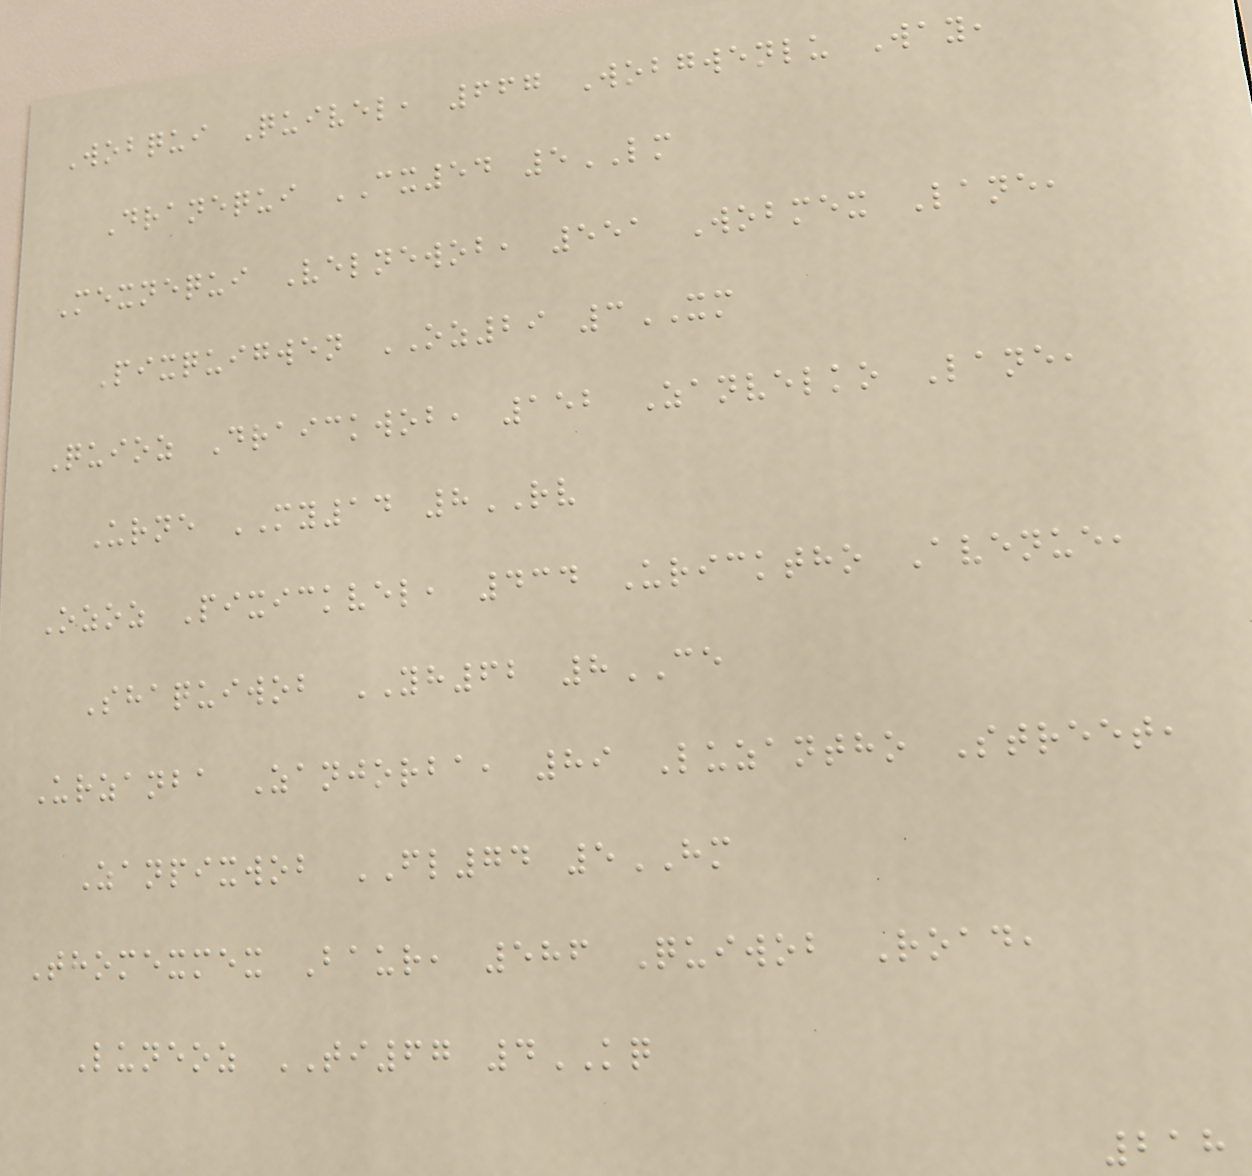Wobqui Quivel, 667 Wobgwenlu Way,
Dranequi CX54 5LM
Mexnequi Velnewob, 551 Wobmex Lane,
Pixquigwen OZ29 3XM
Quioz Draickwob, 152 Zanvelko Lane,
Urne MY14 8RV
Ozoz Pixickvel, 434 Uricktho Avenue,
Shaquiwob YH62 8CE
Urzanba Zanjorba, 89 Luzantho Street,
Zanpixwob FL74 5HM
Thomexmex Baur, 586 Quiwob Road,
Luneoz TI67 4KQ
218
